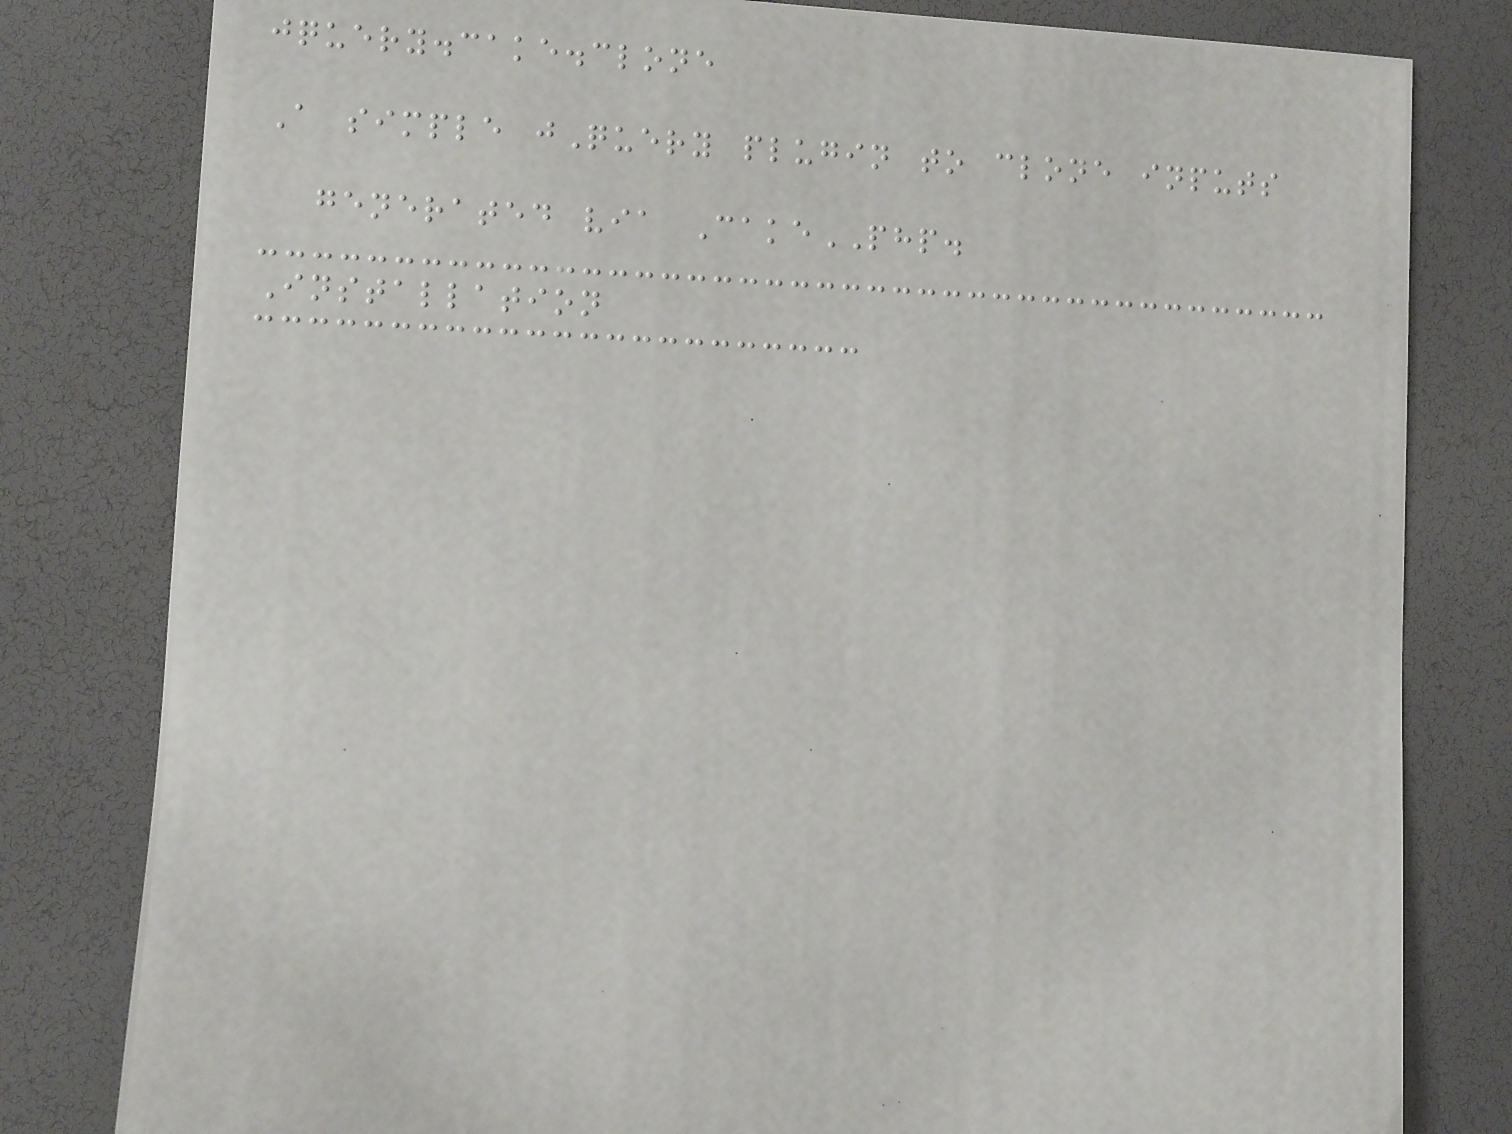jquery.cake.clone
A simple jQuery plugin to clone inputs
generated via CakePHP.
Installation
